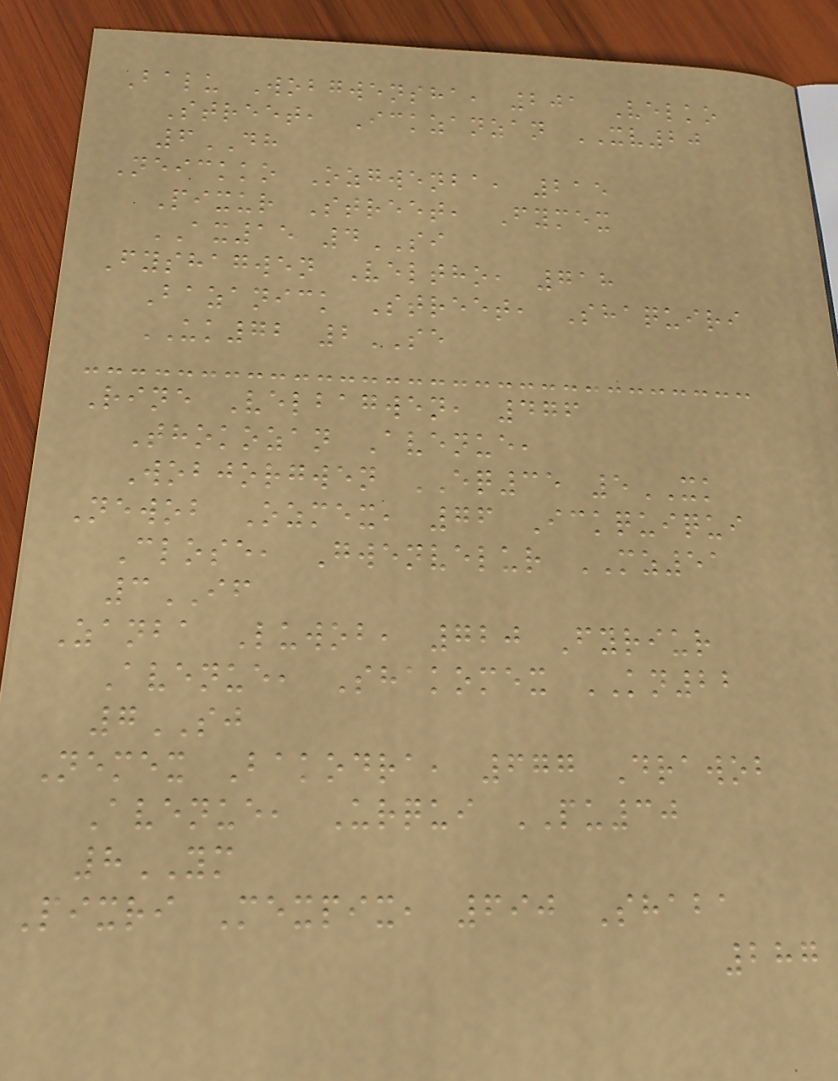Balu Wobgwensha, 201 Velko
Street, Ickzanzan XV20
6DH
Neickko Ozgwenba, 215
Pixur Street, Fymex
AX15 4SI
Fyshagwen Veltho, 718
Bazanick Street, Shaquiri
UK72 2SE
Rine Velbagwen, 476
Thokozan Avenue,
Wobjorgwen EQ35 5XK
Newob Ozmex, 76 Ickquiqui
Close, Gwenvelur MZ51
3IF
Zanba Luwob, 720 Fyriur
Avenue, Shakomex KN22
7SJ
Nemex Bakodra, 677 Drawob
Avenue, Urqui PU30
8YM
Pixri Mexpix, 690 Shaba
287
